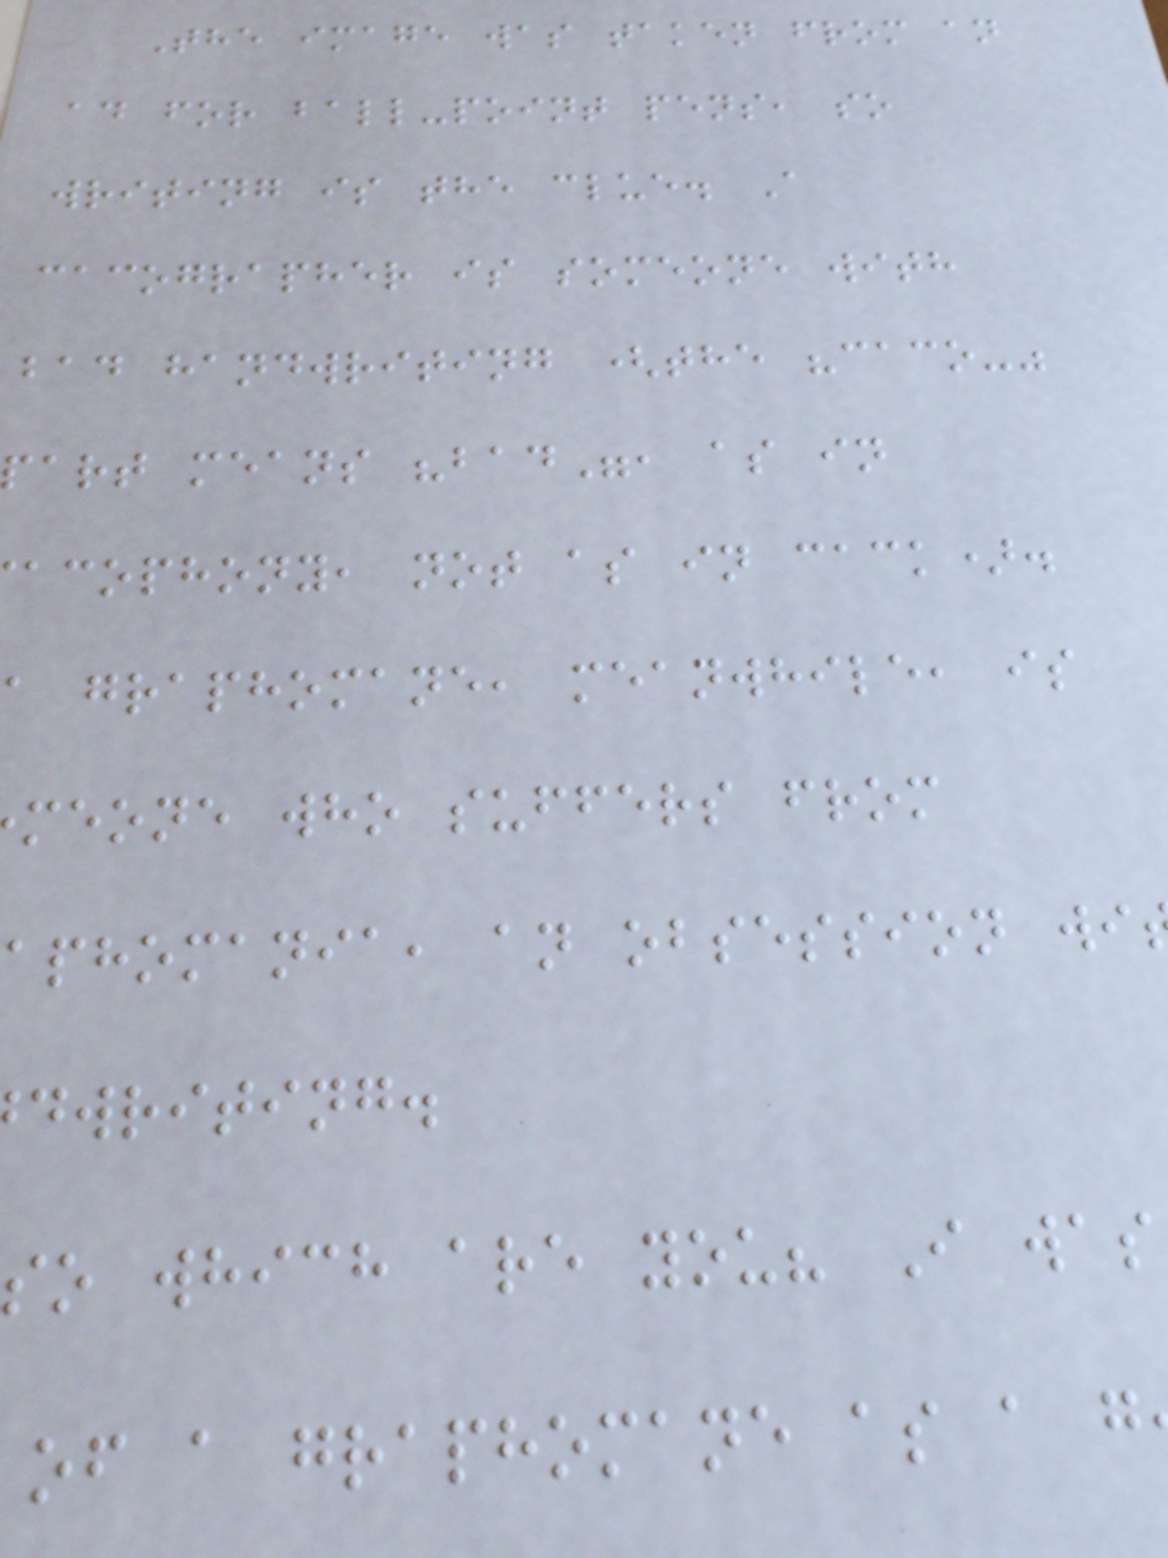The image was taken from an
ad for ball-point pens, so
writing is the clue. A
cacographer is someone with
bad handwriting (the "caco-"
art means "bad", as in
acophony, not as in cack).
a graphomane, meanwhile, is
meone who suffers from
aphomania, an obsession wi
dwriting.
so which are you? I was
of a graphomane as a g
